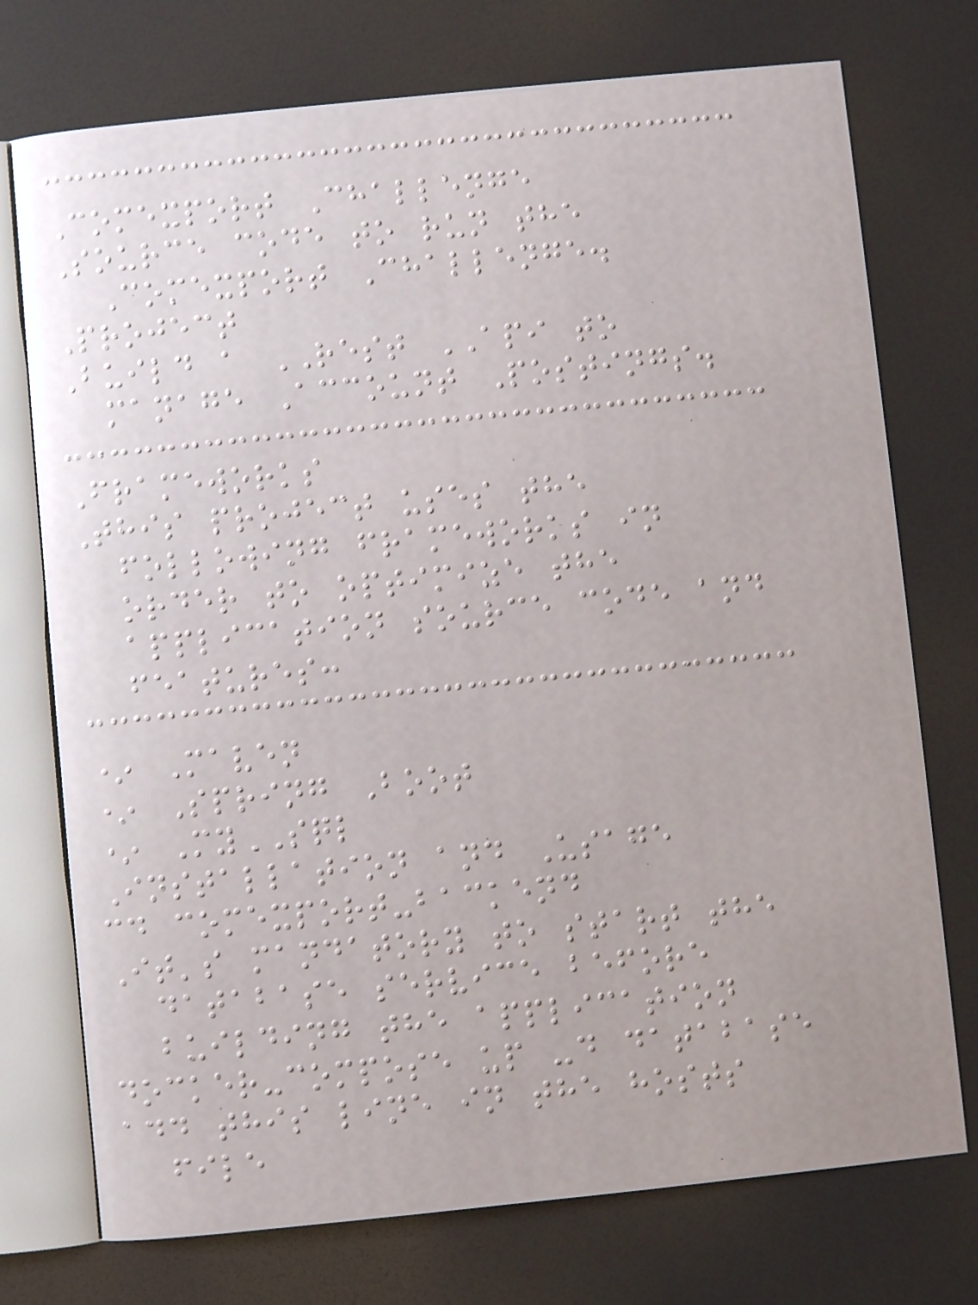Comexport Challenge
Source code to run the
Comexport Challenge.
Project
Build a REST API to
manage Account Postings.
Frameworks
This project uses the
following frameworks in
order to optimize the
application source code and
features:
* Maven
* Spring Boot
* MySQL
Installation and Usage
cd comexport-backend
It's mandatory to start the
database service before
building the application
docker-compose up -d database
add this line in the hosts
file
